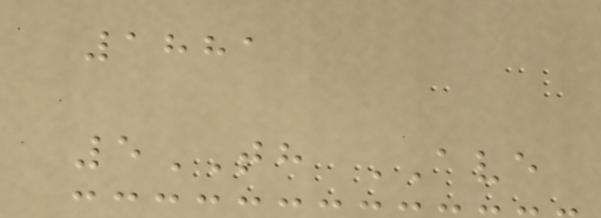1881
5TH AVE
